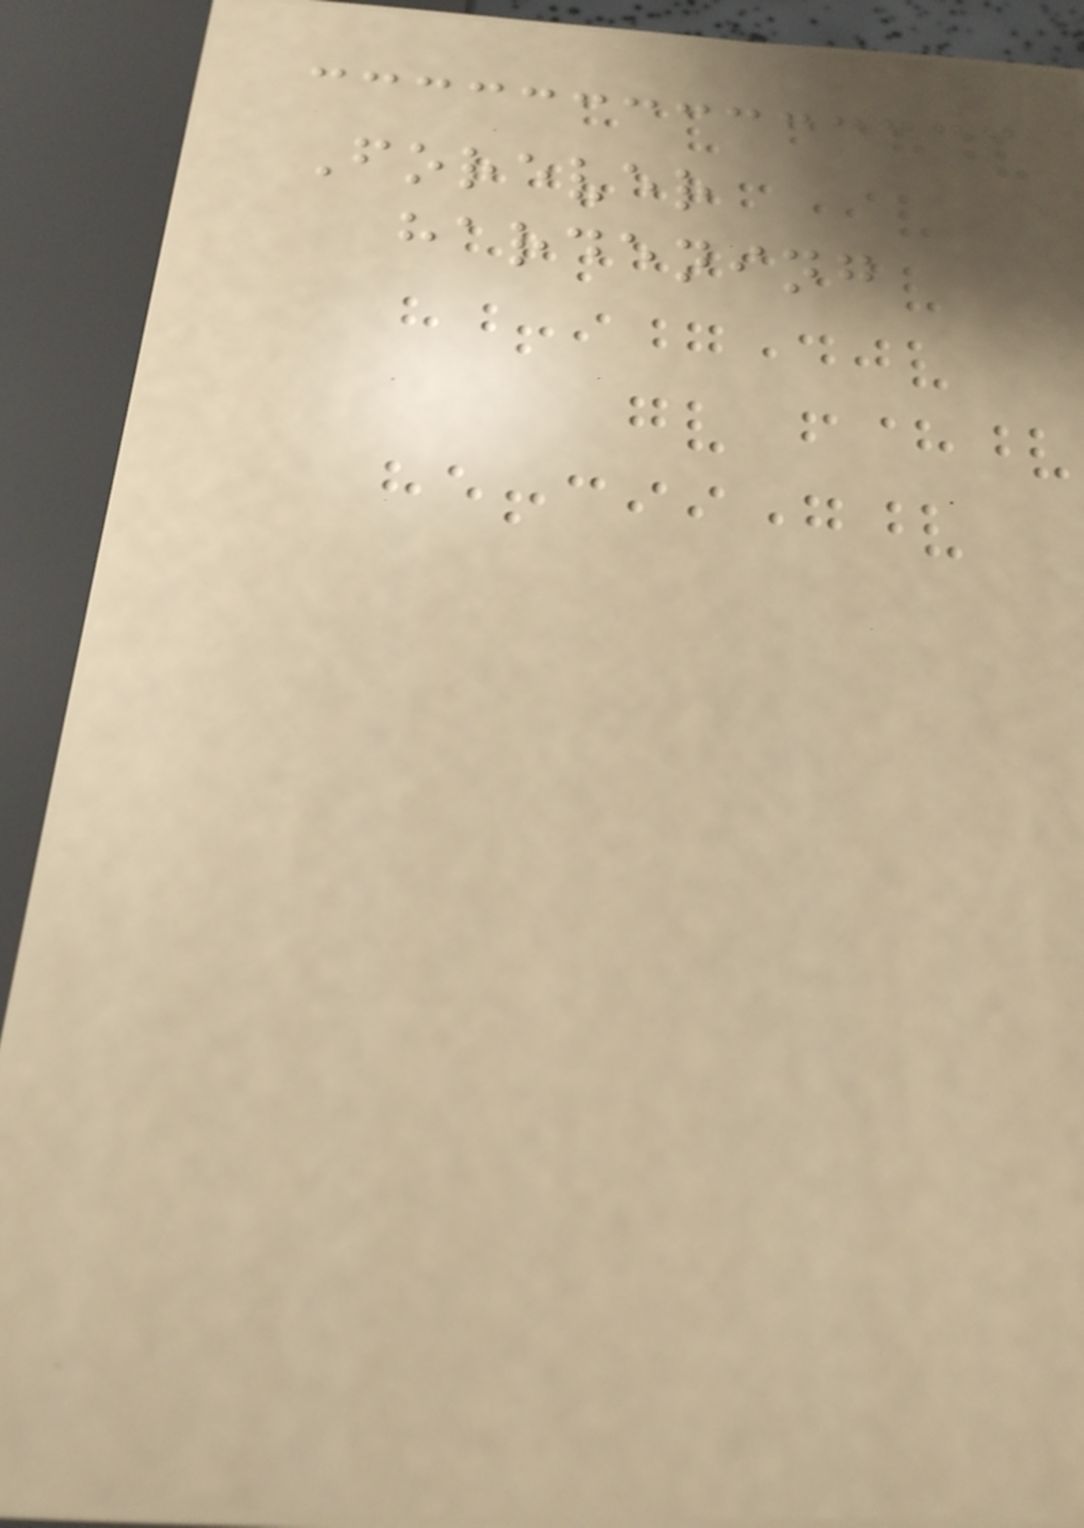Forever
hardening
